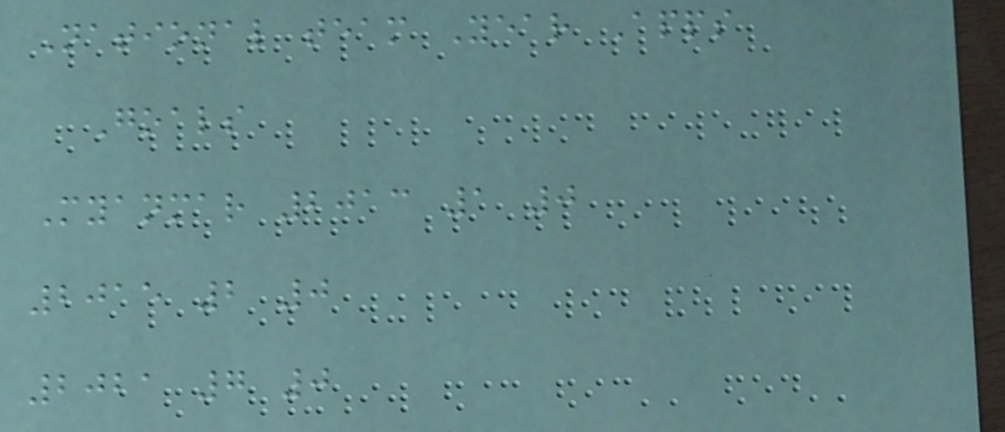National team Year Apps
Goals
Myanmar 2013 1 0
2015 2 0
2021 7 0
